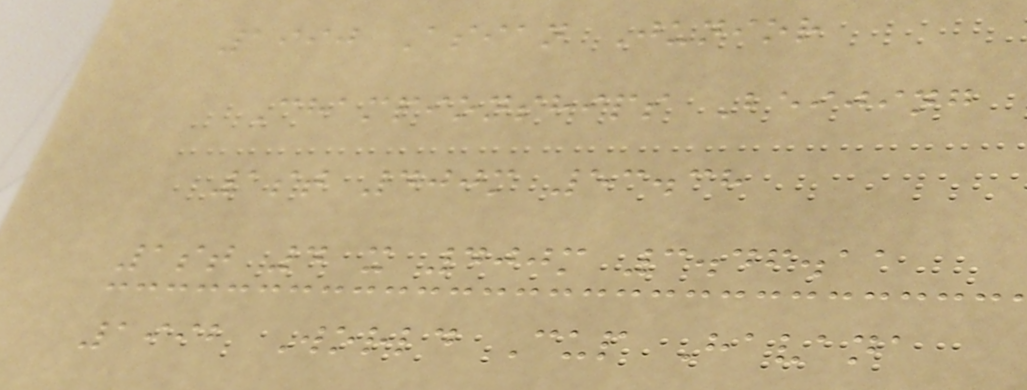1990 Asian Junior
Championships Beijing
1st 400m 53.38
1st 4 x 400m 3.46.11
1992 World Cup Havana
